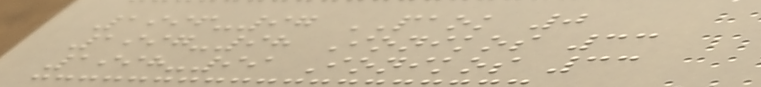1996-97 PAOK 0
1997-98 Ionikos 33
1998-99 Ionikos 33
